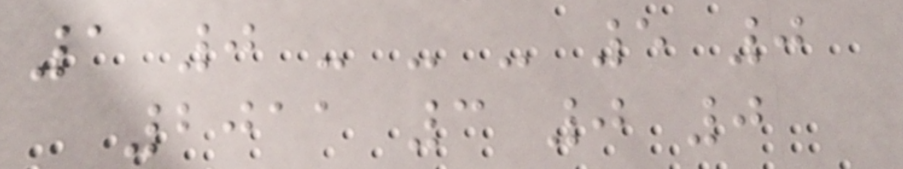1 0 - - - 5 0
2011 3 0 0
